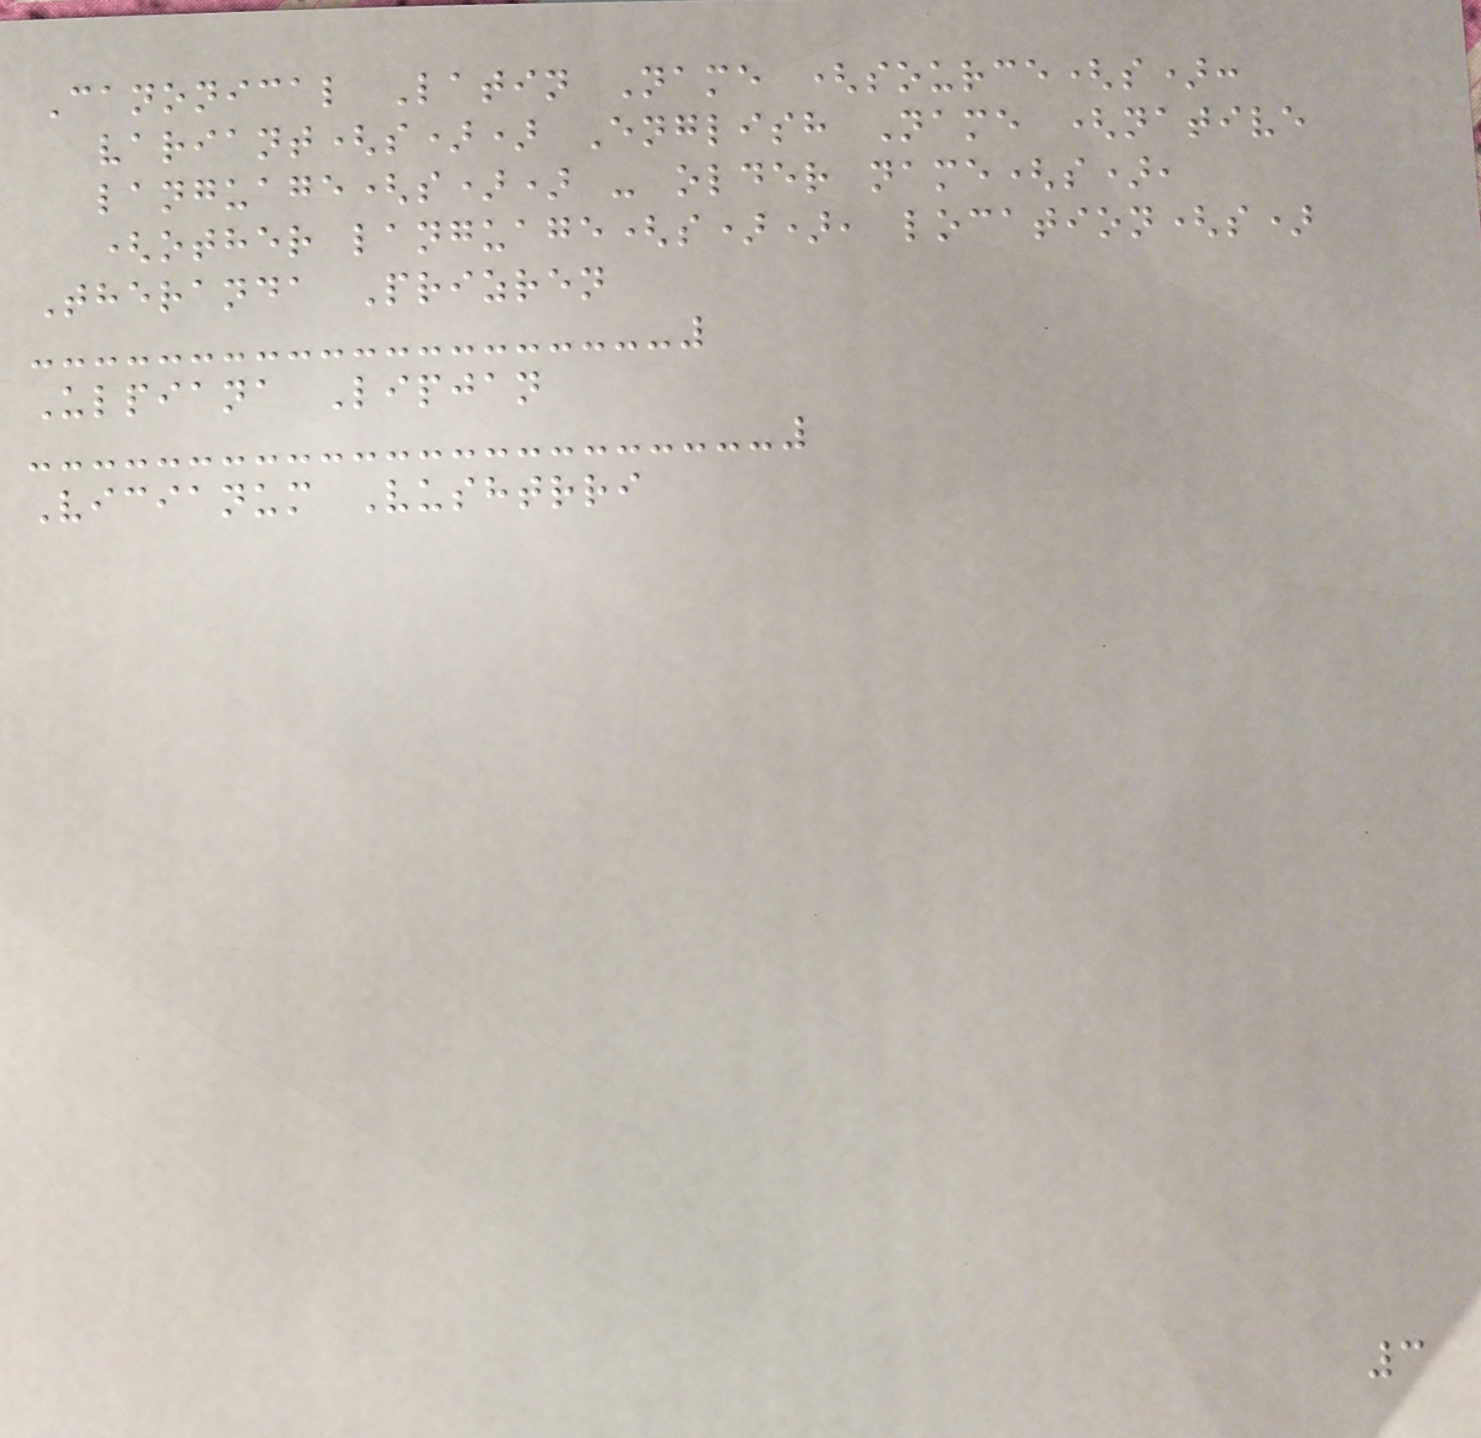Canonical Latin Name (source(s):
variant(s)) English Name (native
language(s)) - older name(s),
(other language(s)), location(s)
Theranda Prizren
Ulpiana Lipjan
Vicianum Vushtrri
3
